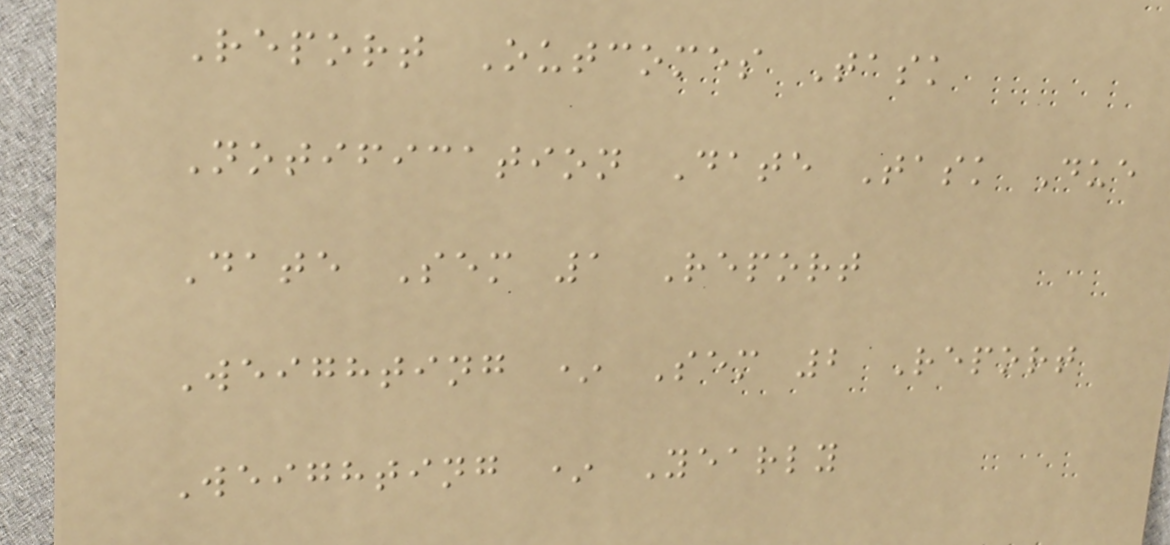Report Outcomes Task
Notification Date Task Due
Date Sem 1 Report
Weighting * Sem 2 Report
Weighting * Yearly
